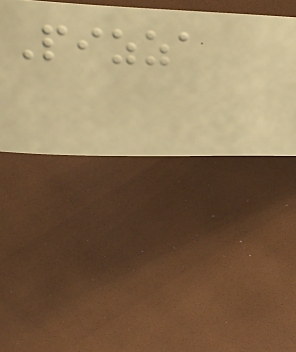Pizza
